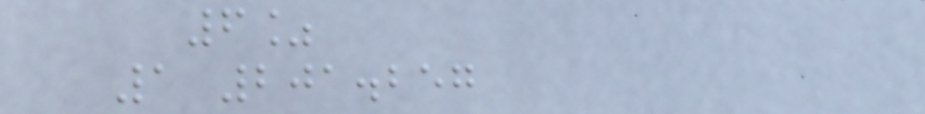6%
1 201.257
